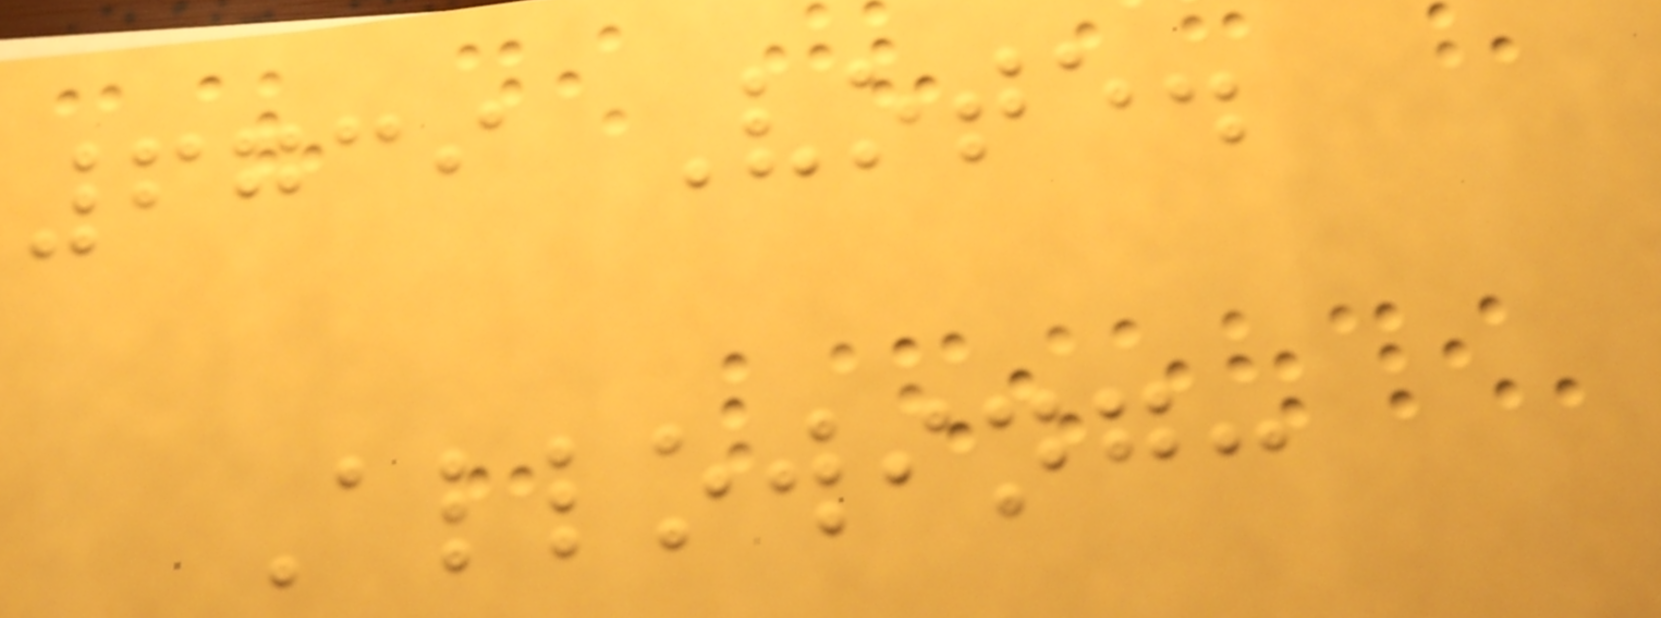6739 Vote.
Allowing:
